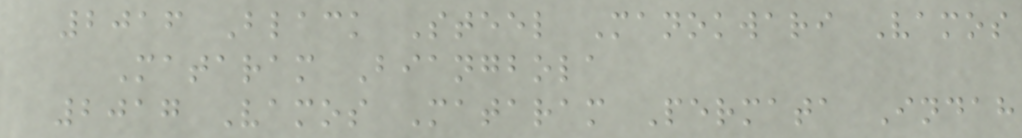2016 Black Steel Manokwari Vamos
Mataram Biangbola
2017 Vamos Mataram Permata Indah
